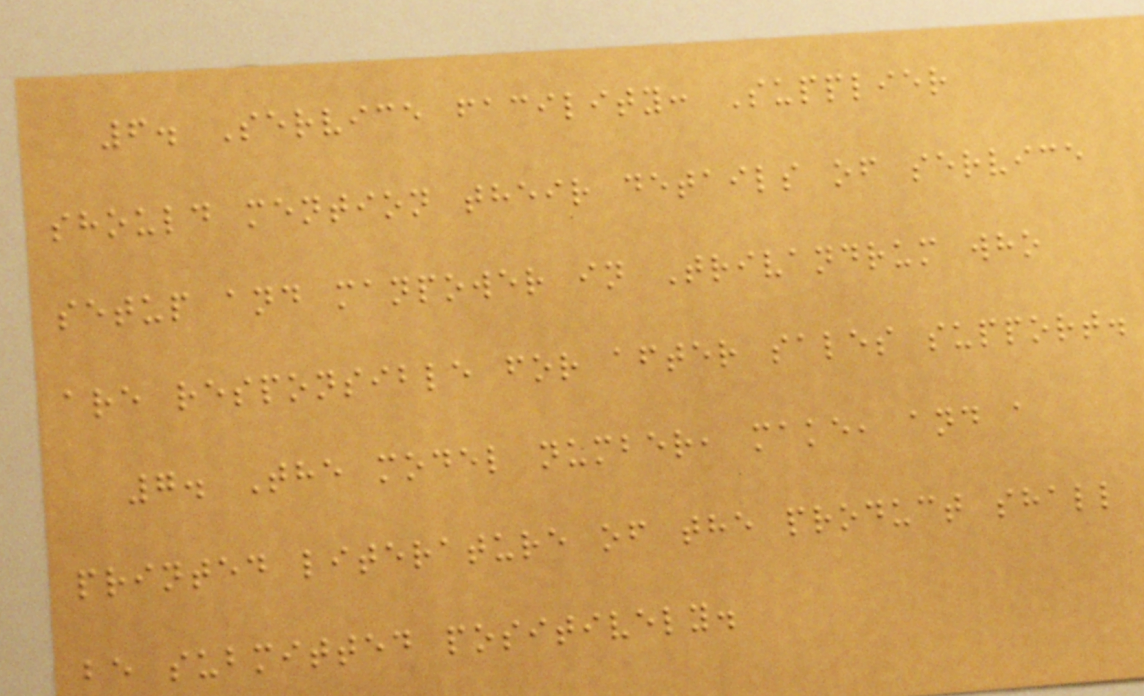6. Service facility: Supplier
should mention their details of service
setup and manpower in Trivandrum who
are responsible for after sales support.
7. The model number, make, and a
printed literature of the product shall
be submitted positively.
